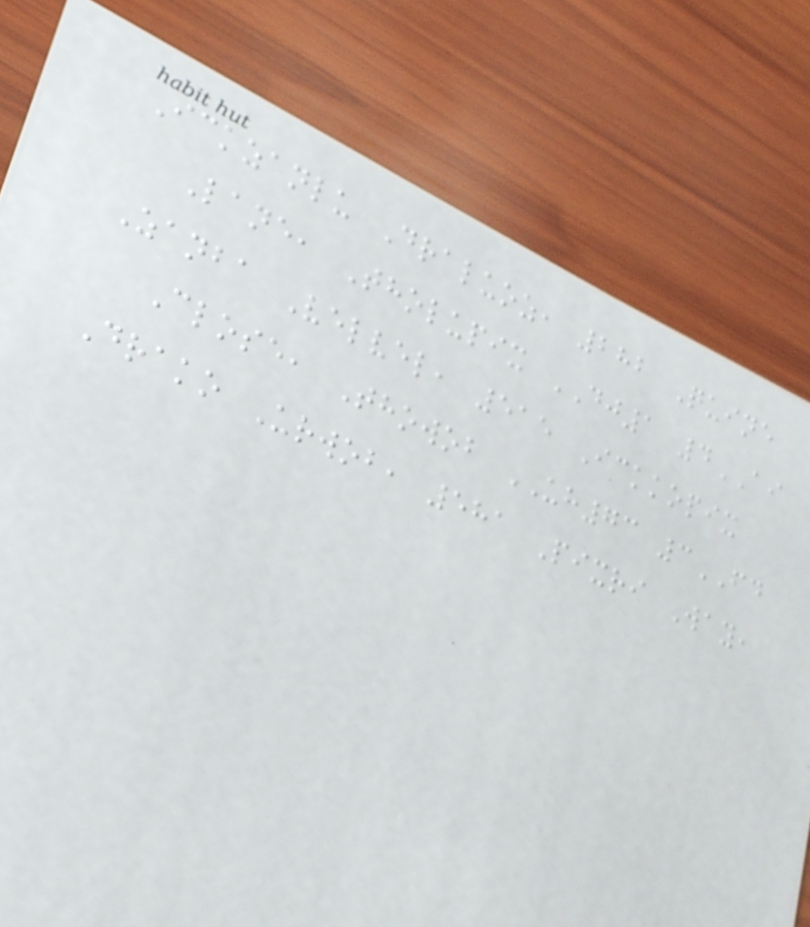Ickzanlu Draluoz, 282 Quine
Lane, Tholupix DJ1 4AI
Zanba Velvel, 515 Ickkopix
Close, Thowob UH73 3FD
Drako Urwob, 581 Pixri Way,
